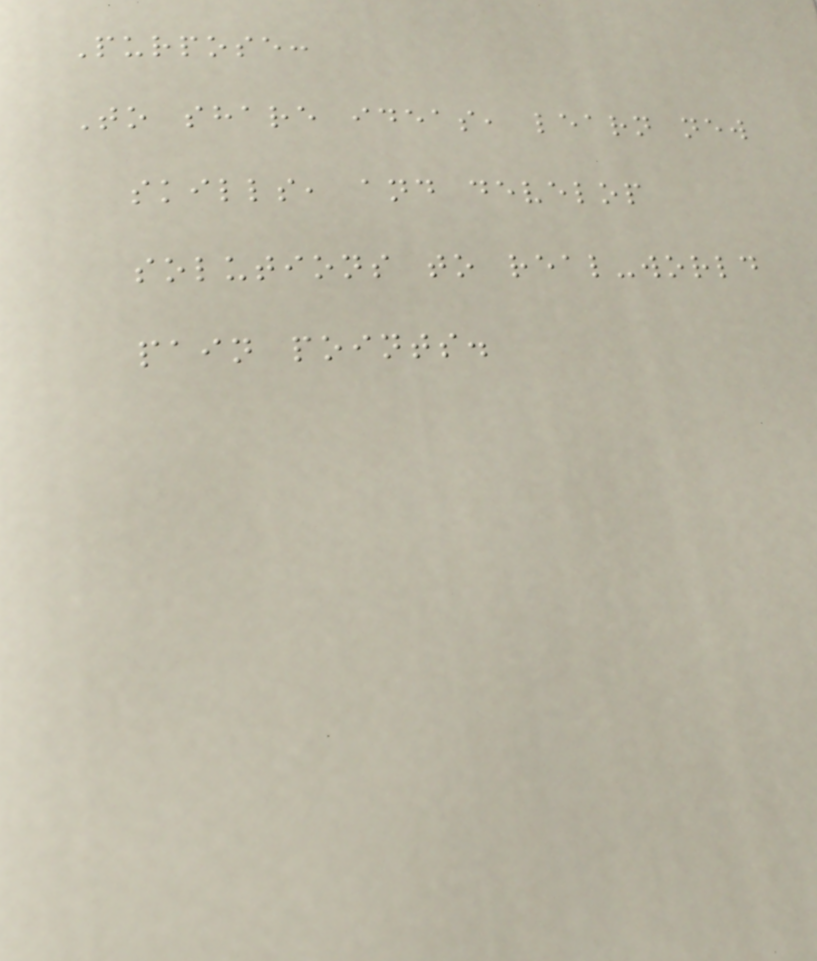Purpose:
To share ideas, learn new
skills, and develop
solutions to real-world
pain points.
